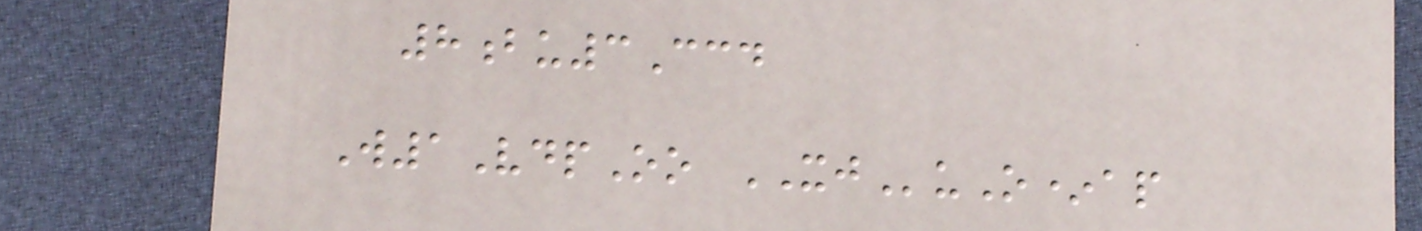8bu3Ccd
W1VdpOo XJuO*ap
